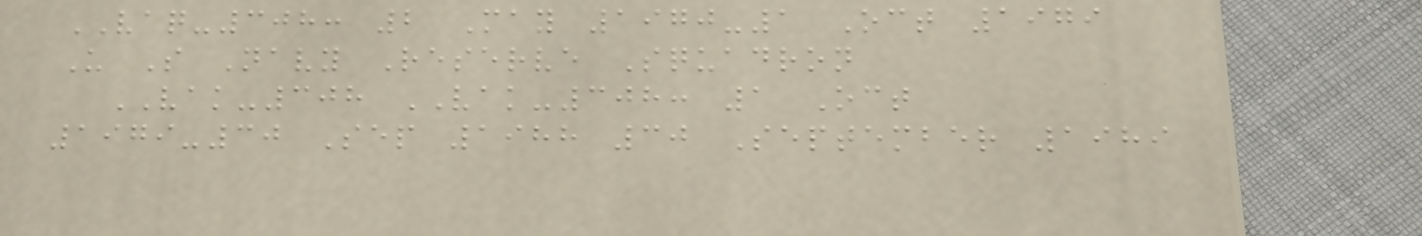VAQ-308: 2 May 1970-1 Oct 1979
U S Navy Reserve Squadron
VAK-308 VAK-308: 1 Oct
1979-30 Sep 1988 30 September 1989
